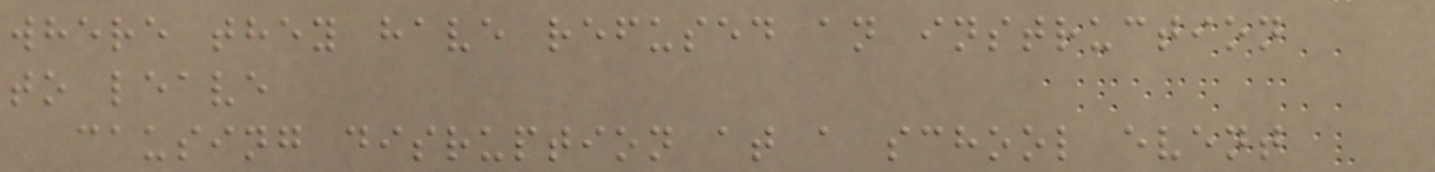where they have refused an instruction
to leave
causing disruption at a school event
